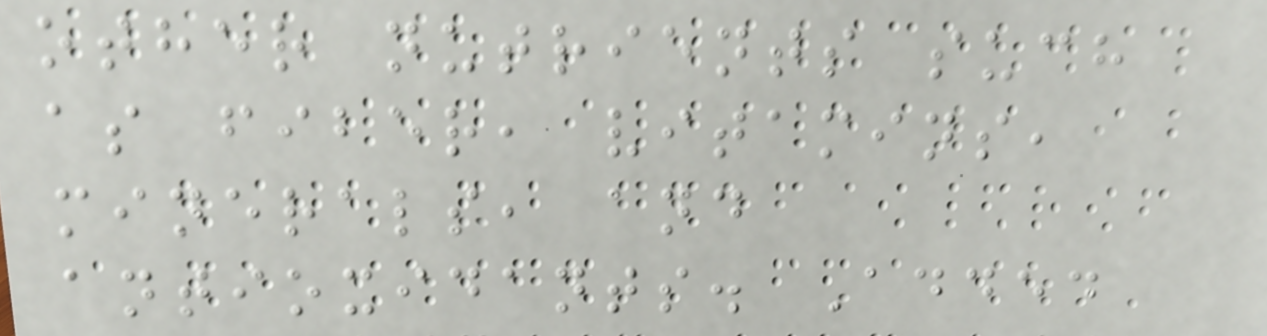other nutrients such
as fiber, vitamins,
minerals, and
antioxidants. Added
